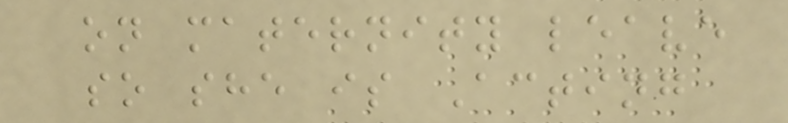on maternity leave
so she is Acting
